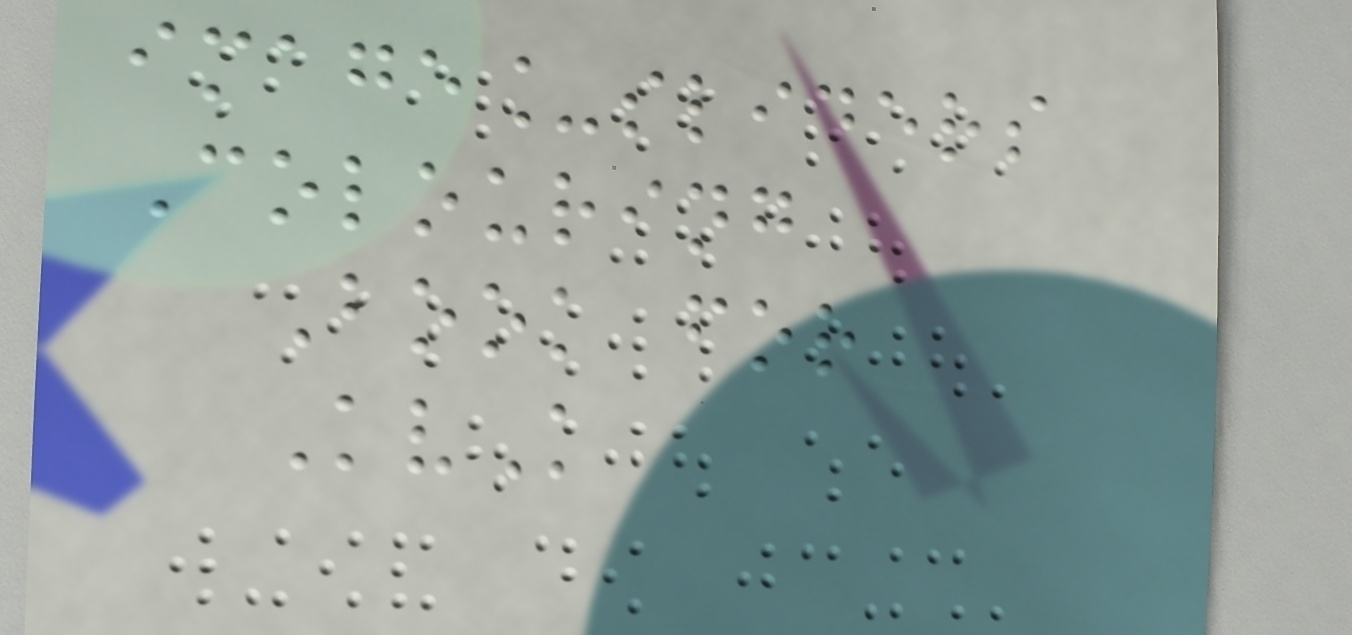image_sliders
Colouring
Book for
KvK
